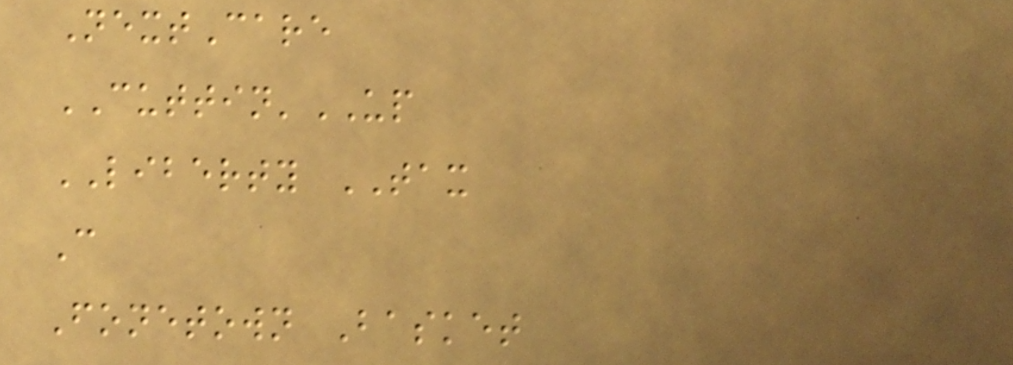NextCare
CUTTIN'UP
LIBERTY TAX
C
Fonetown Basket
